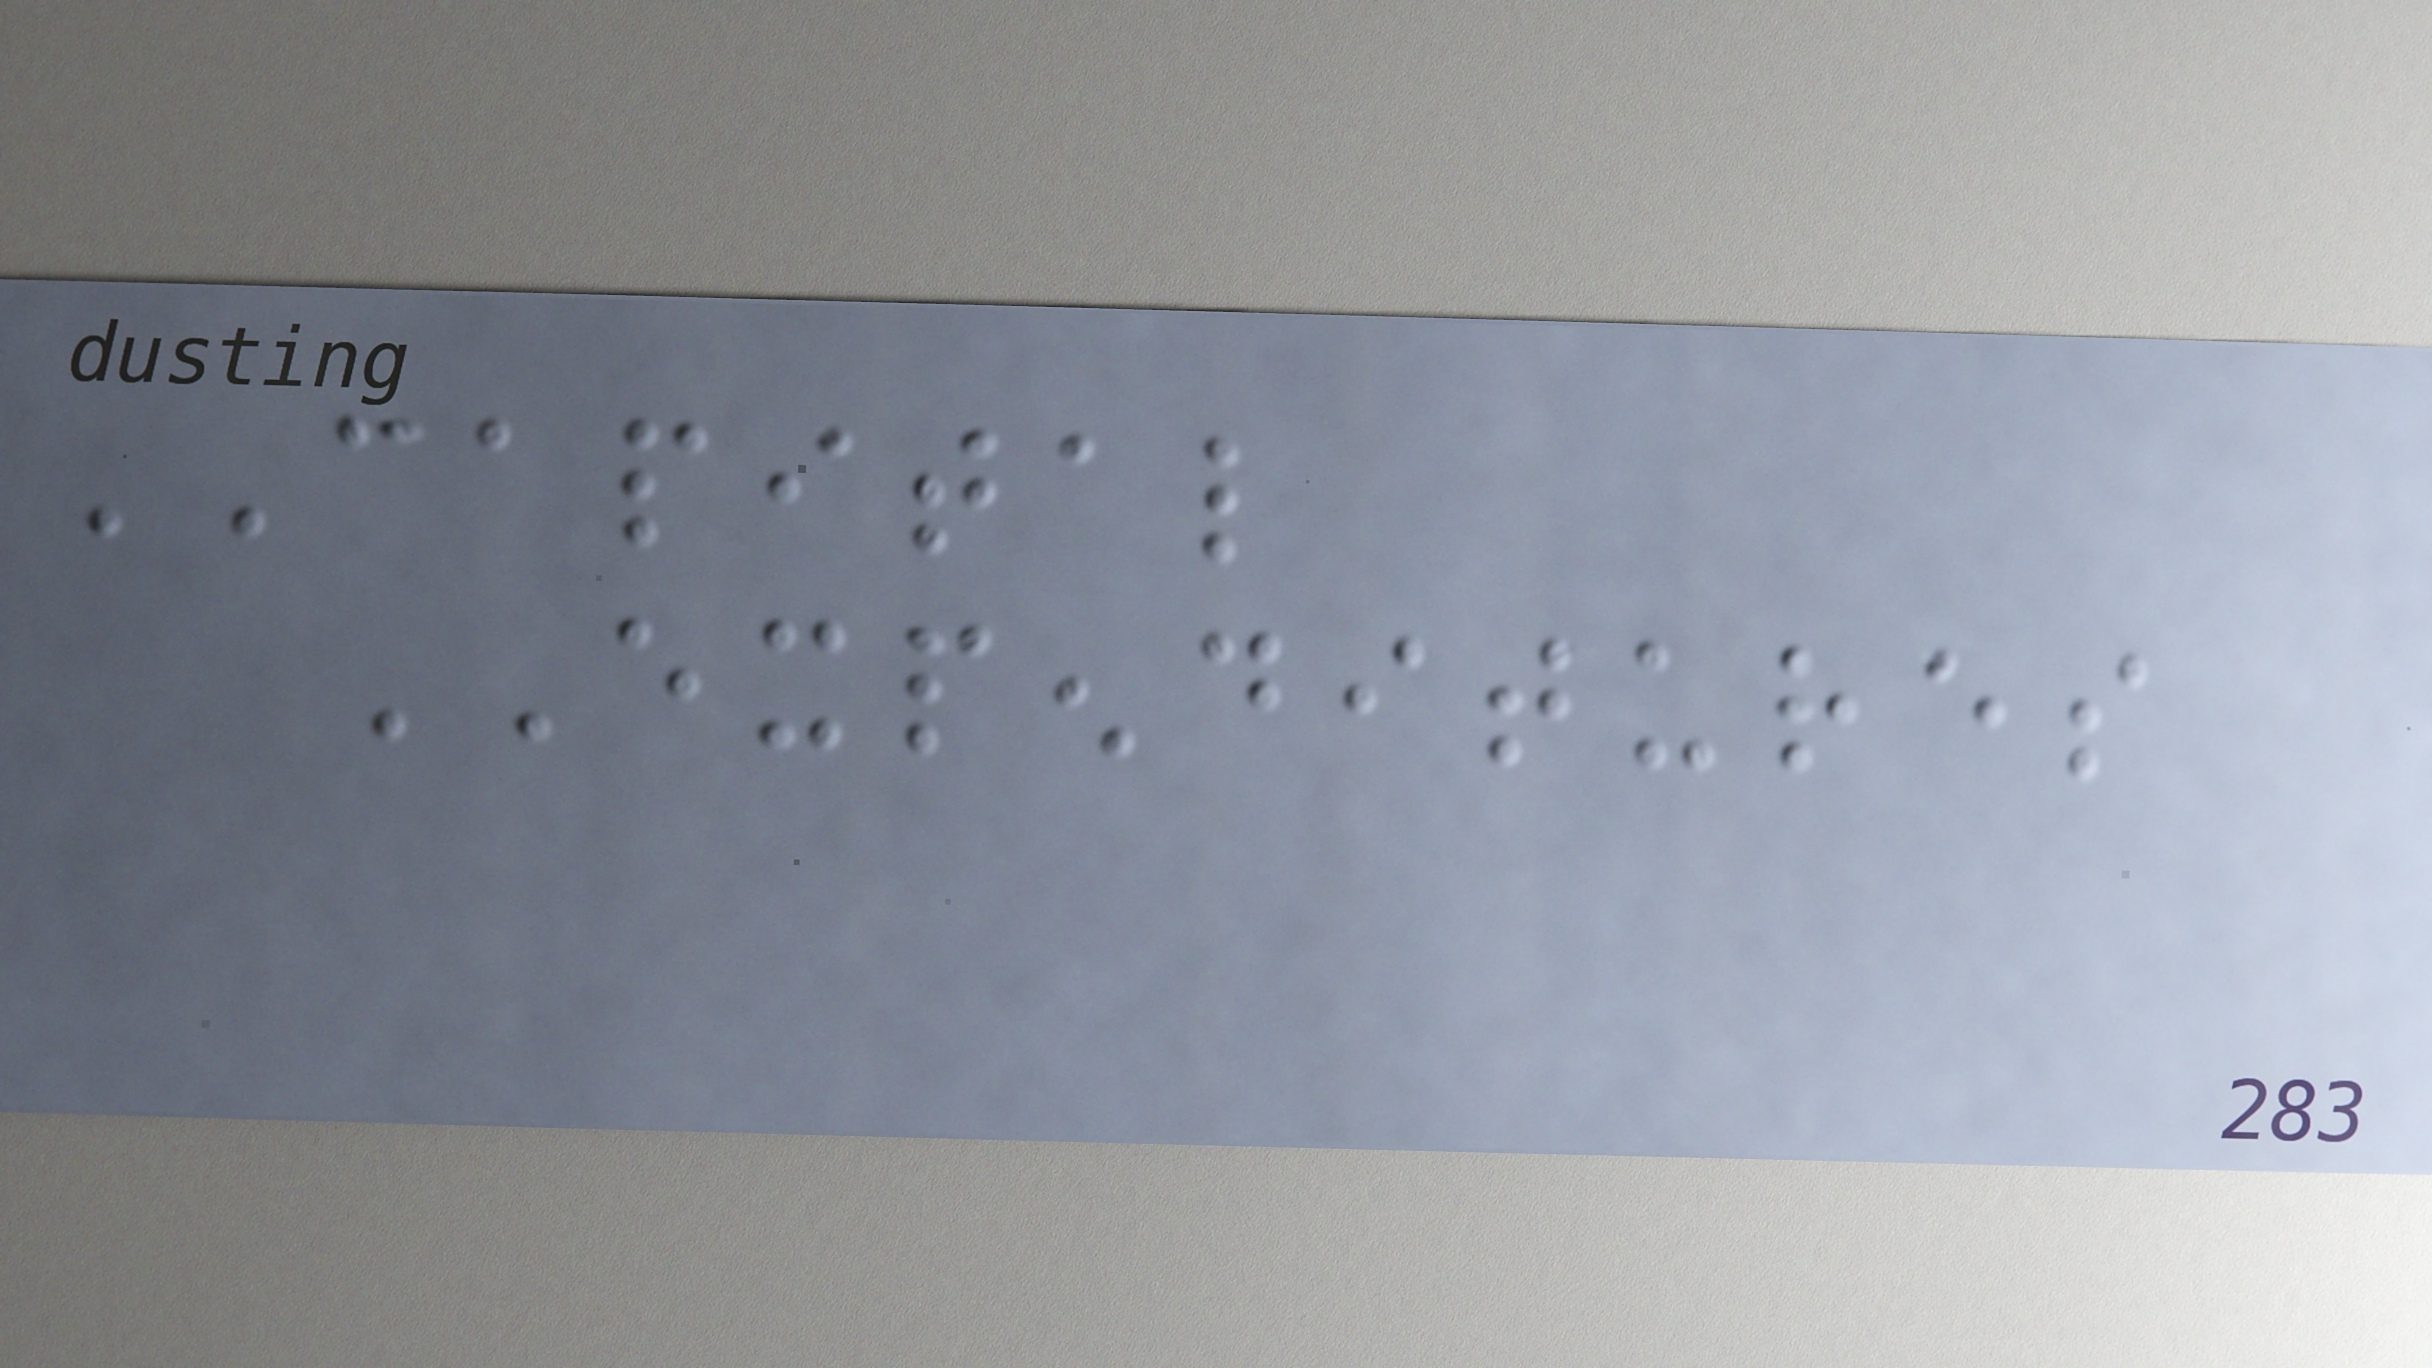CAPITAL
EXPENDITURES
